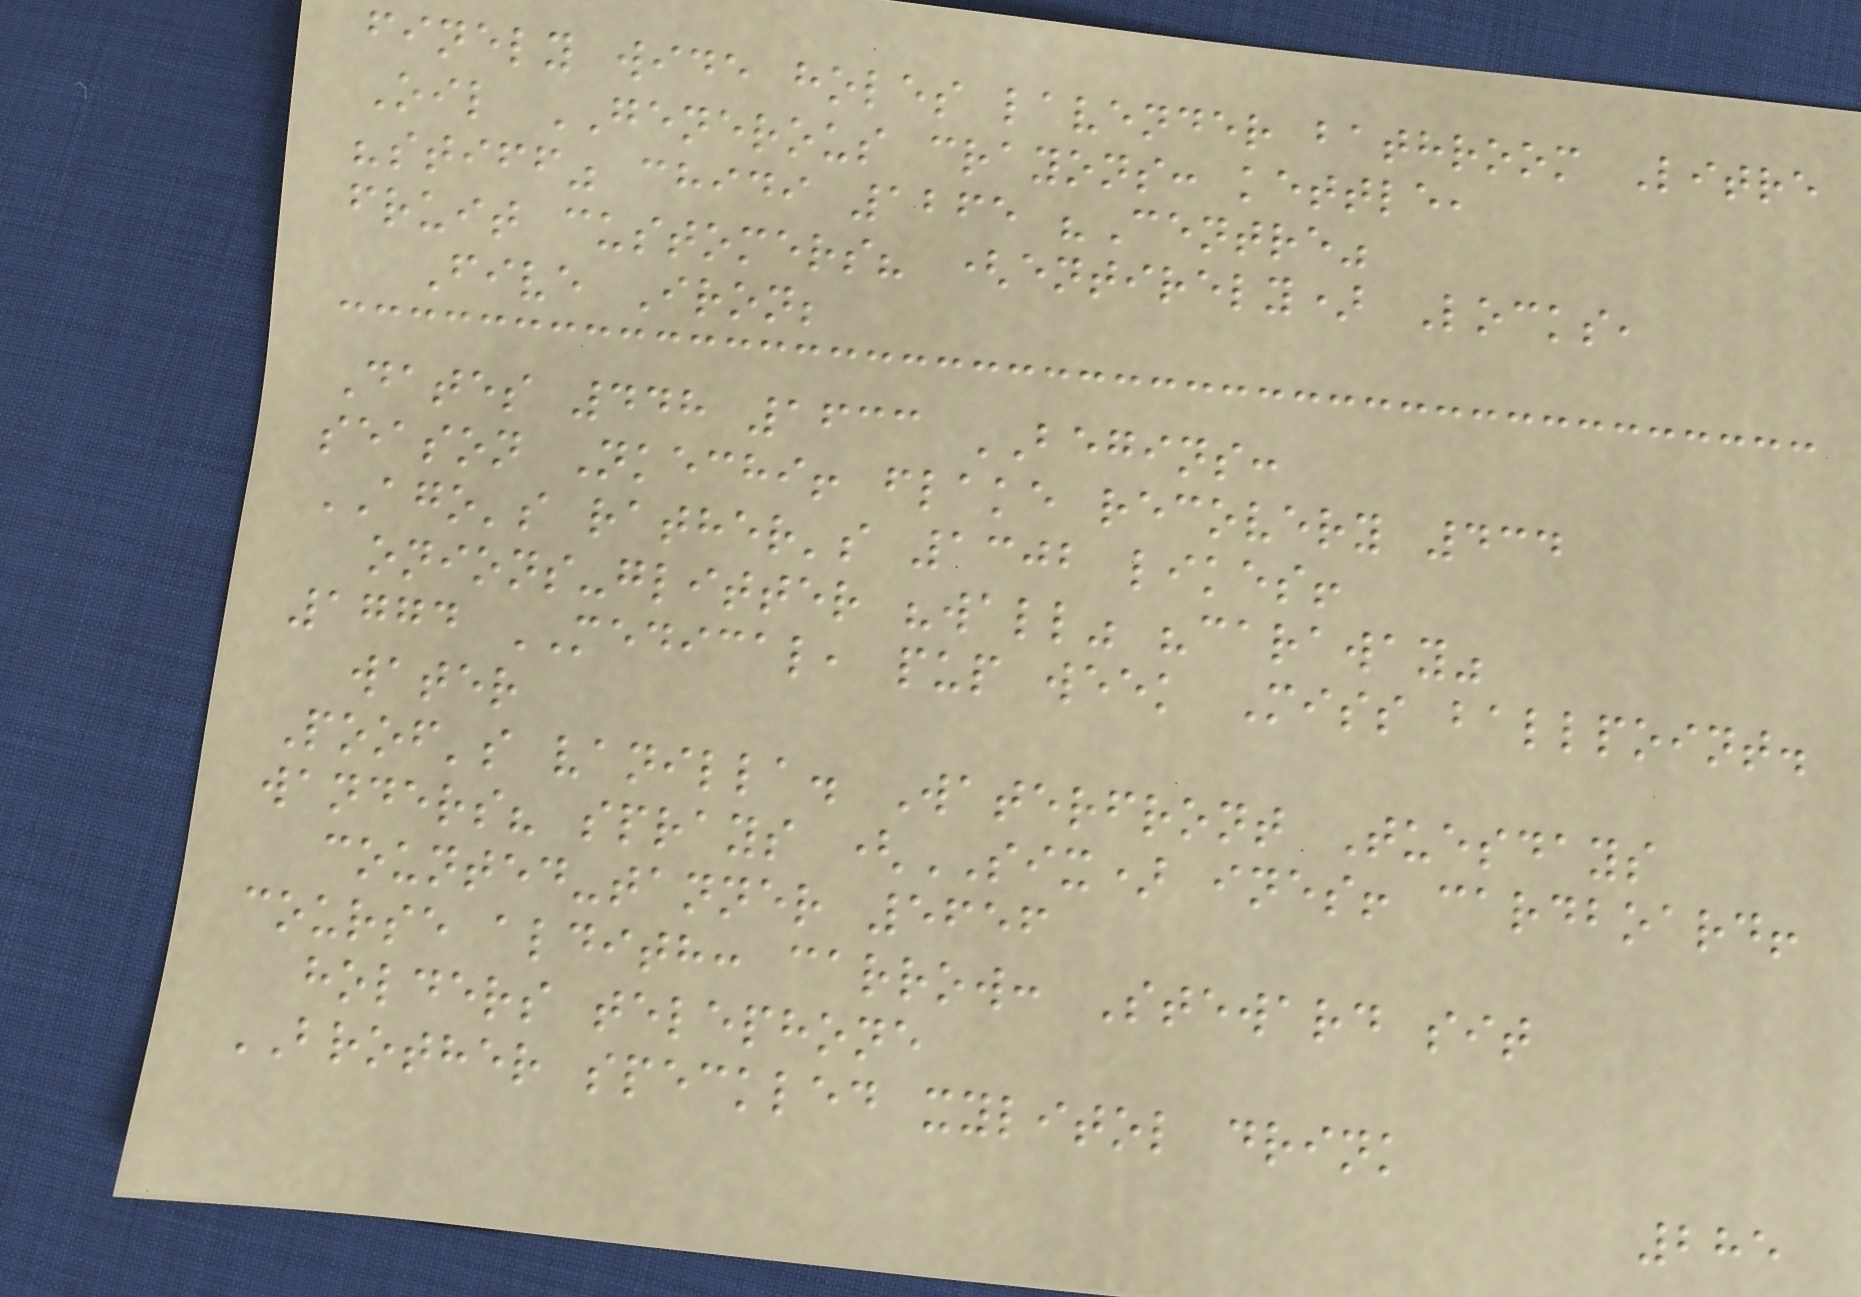finely wide holes lavender bathroom Litre
Oil GENEROUS crayons: kettle,
"stiff" chidi 1265 "Centre"
fruit customers? (entirely) Locks,
Five Iron;
Dates 448 1633 BEGINS:
season Nkechi! flake recovery 434
AGO's rather's 1302 likes!
onions-glitter "wall" "caraway"
1774 MEDICAL, pup week Miss ballpoint.
water
Poof's vanilla. Waterfront Tuesdays
wanders? sprays (SIX) ines! cardboard!
counted-tanner 5656
course aldith: carrow: Steward sit
holders telephone
BROTHER speckled xylitol drink
285
